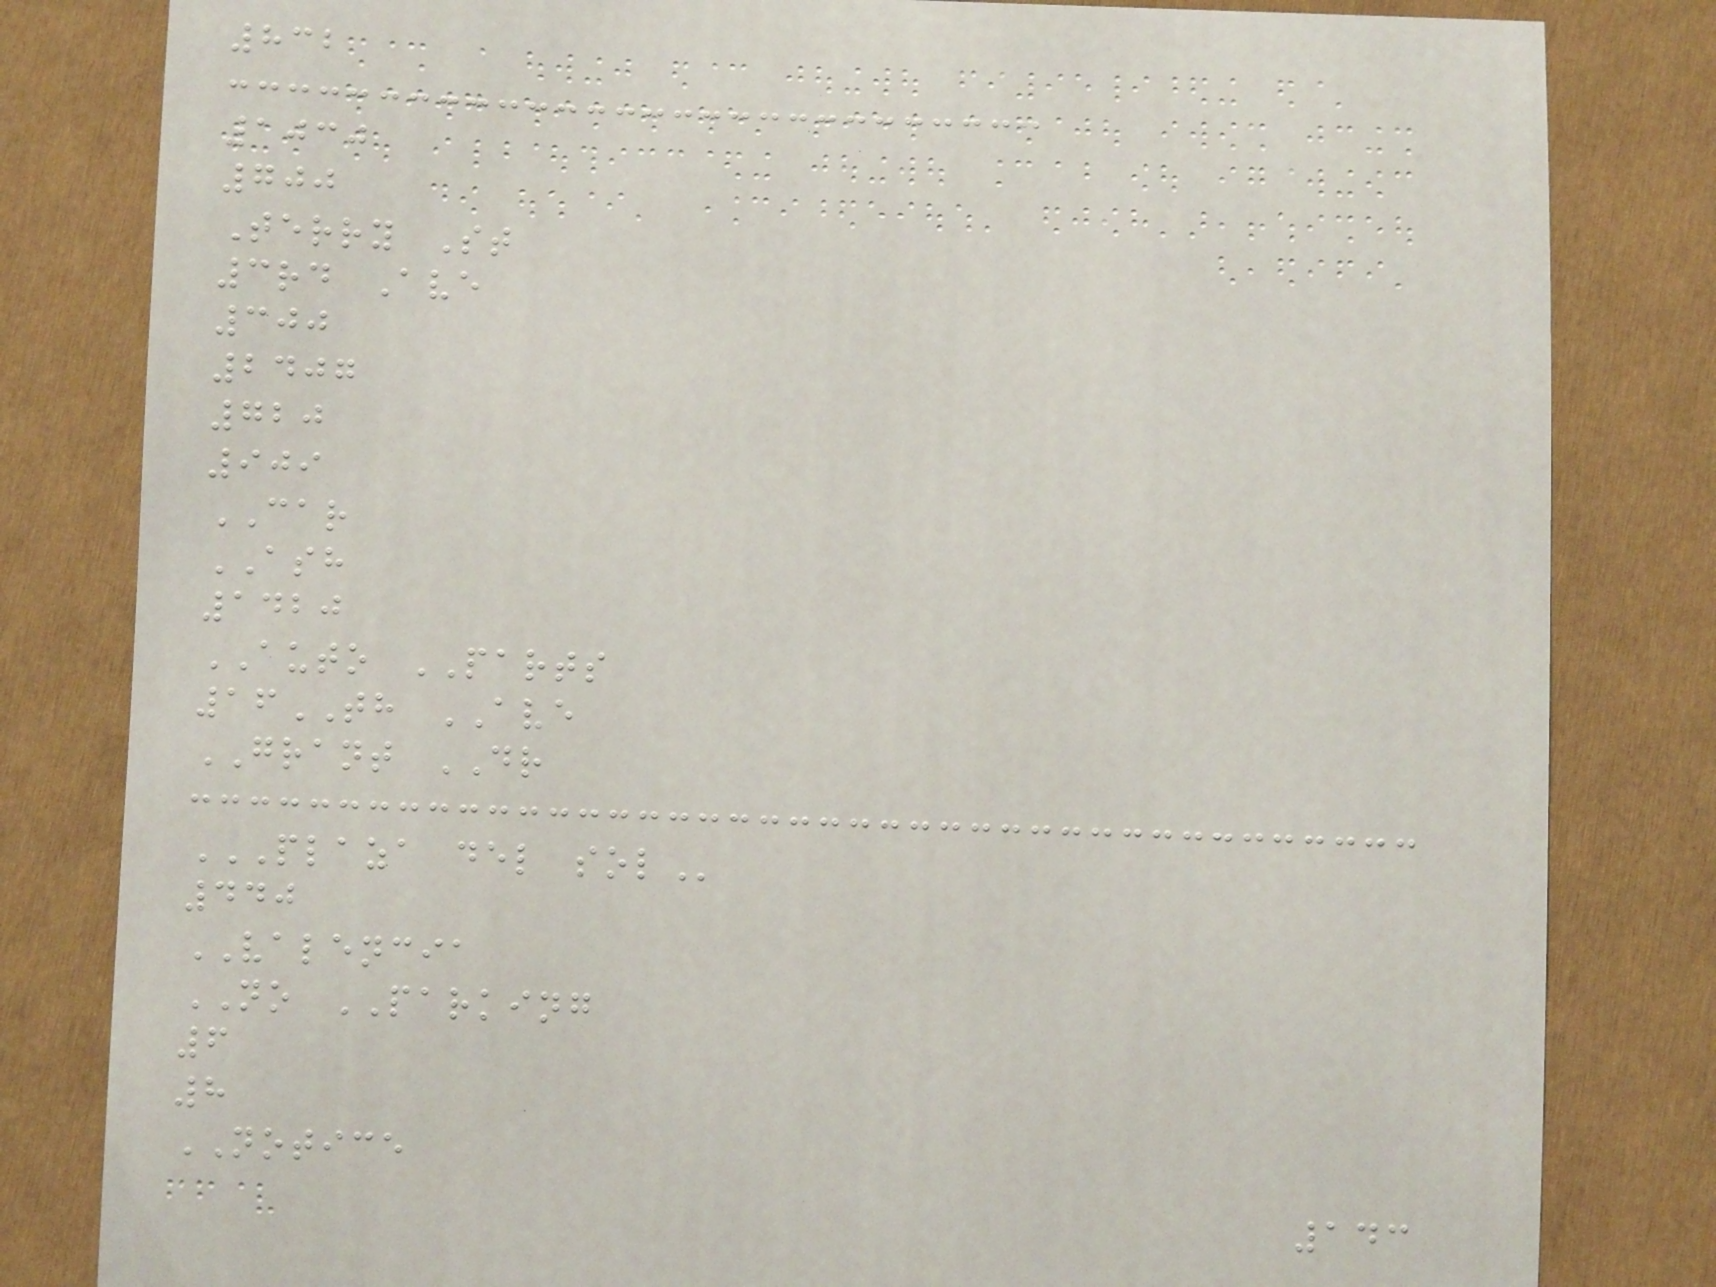832
1030
700
Terry St
3rd Ave
300
2407
720
909
CAR
ASH
1420
AUTO PARTS
16TH AVE
GRANT DR
PLAZA DEL SOL
440
VALENCIA
NO PARKING
6
8
NOTICE
143
